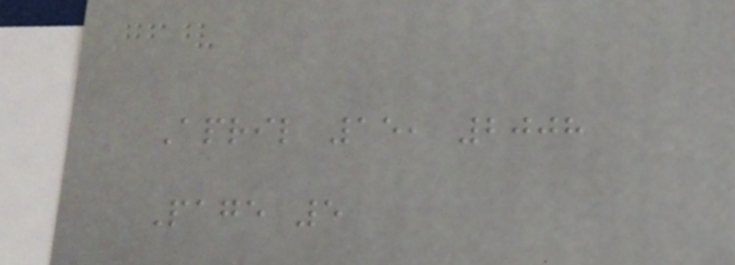April 15, 2008
Page 5
